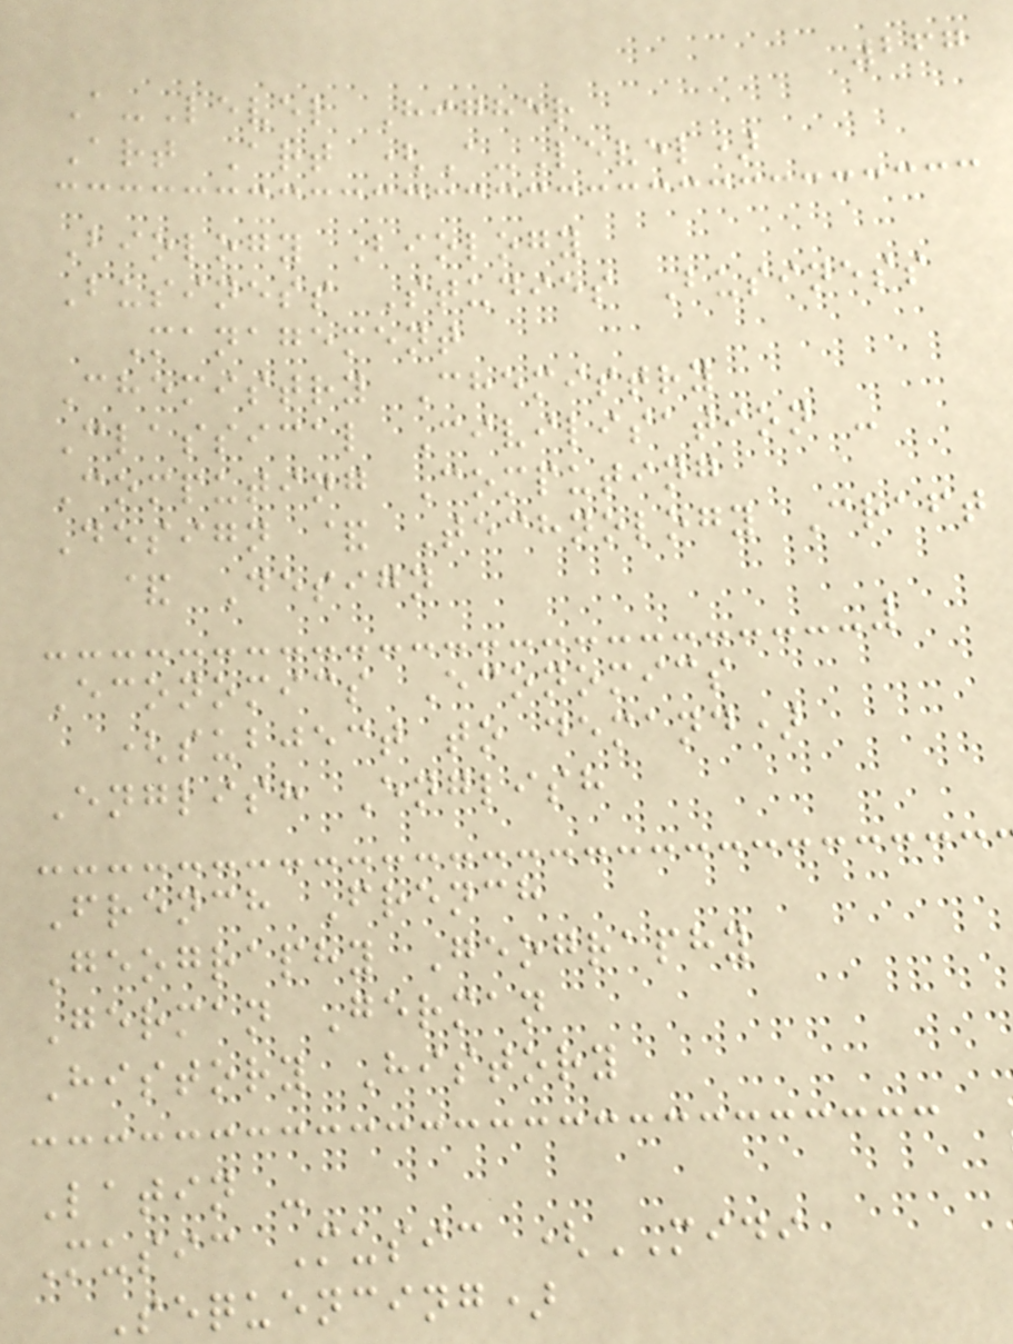267
A-Level Higher
Art Art (A-Level)
Biology Biology
Business Studies Business
Management
Chemistry Chemistry
Classical Civilisation -
Computing Computing
Design & Technology Craft
& Design
Economics Economics
(subject to demand)
English English
French French
Geography Geography
German German
History History
Latin -
Music Music (MIDI
Sequencing)
